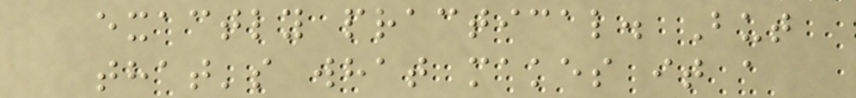exactly practical. But
that's what makes it a
